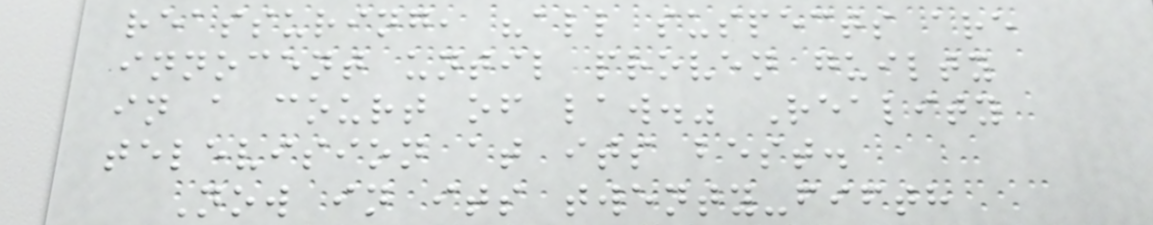reassuring, "all suspects are
innocent until proven guilty
in a court of law." Reality
television at its best.
Now in its twenty-fifth
